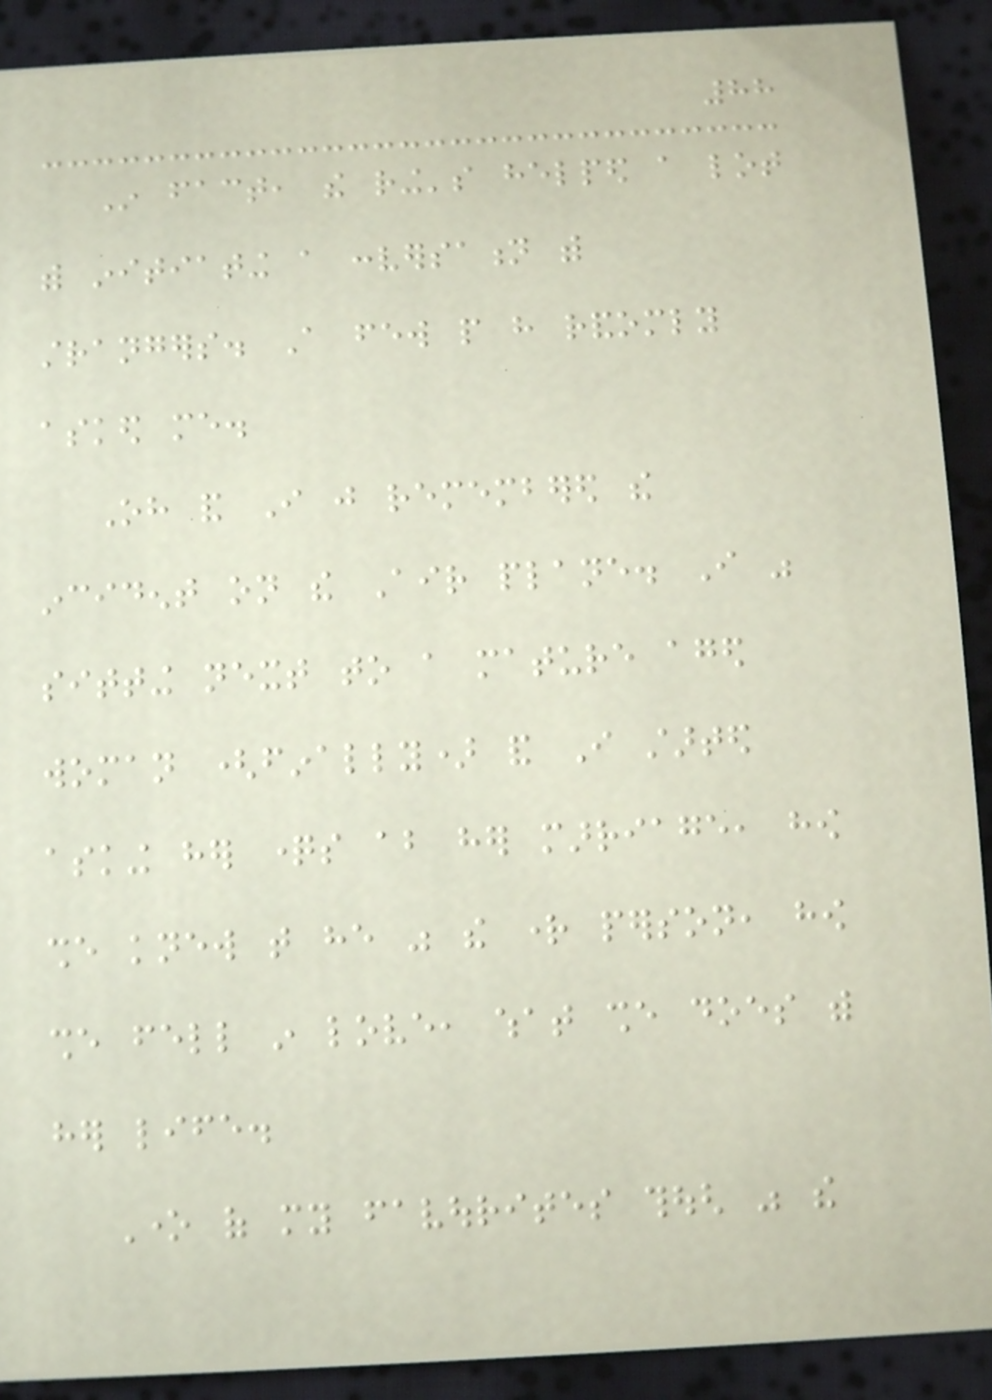88
In fact, the ring's helped a lot
with initiating a conversation with
strangers. A few people have randomly
asked me.
Oh and I just remembered the
incident on the Air plane. I was
sitting next to a mature aged
woman (finally) and I started
asking her questions about her marriage, how
she knew that he was the right person, how
she fell in love, what she does with
her life.
One of my favourites though was the
